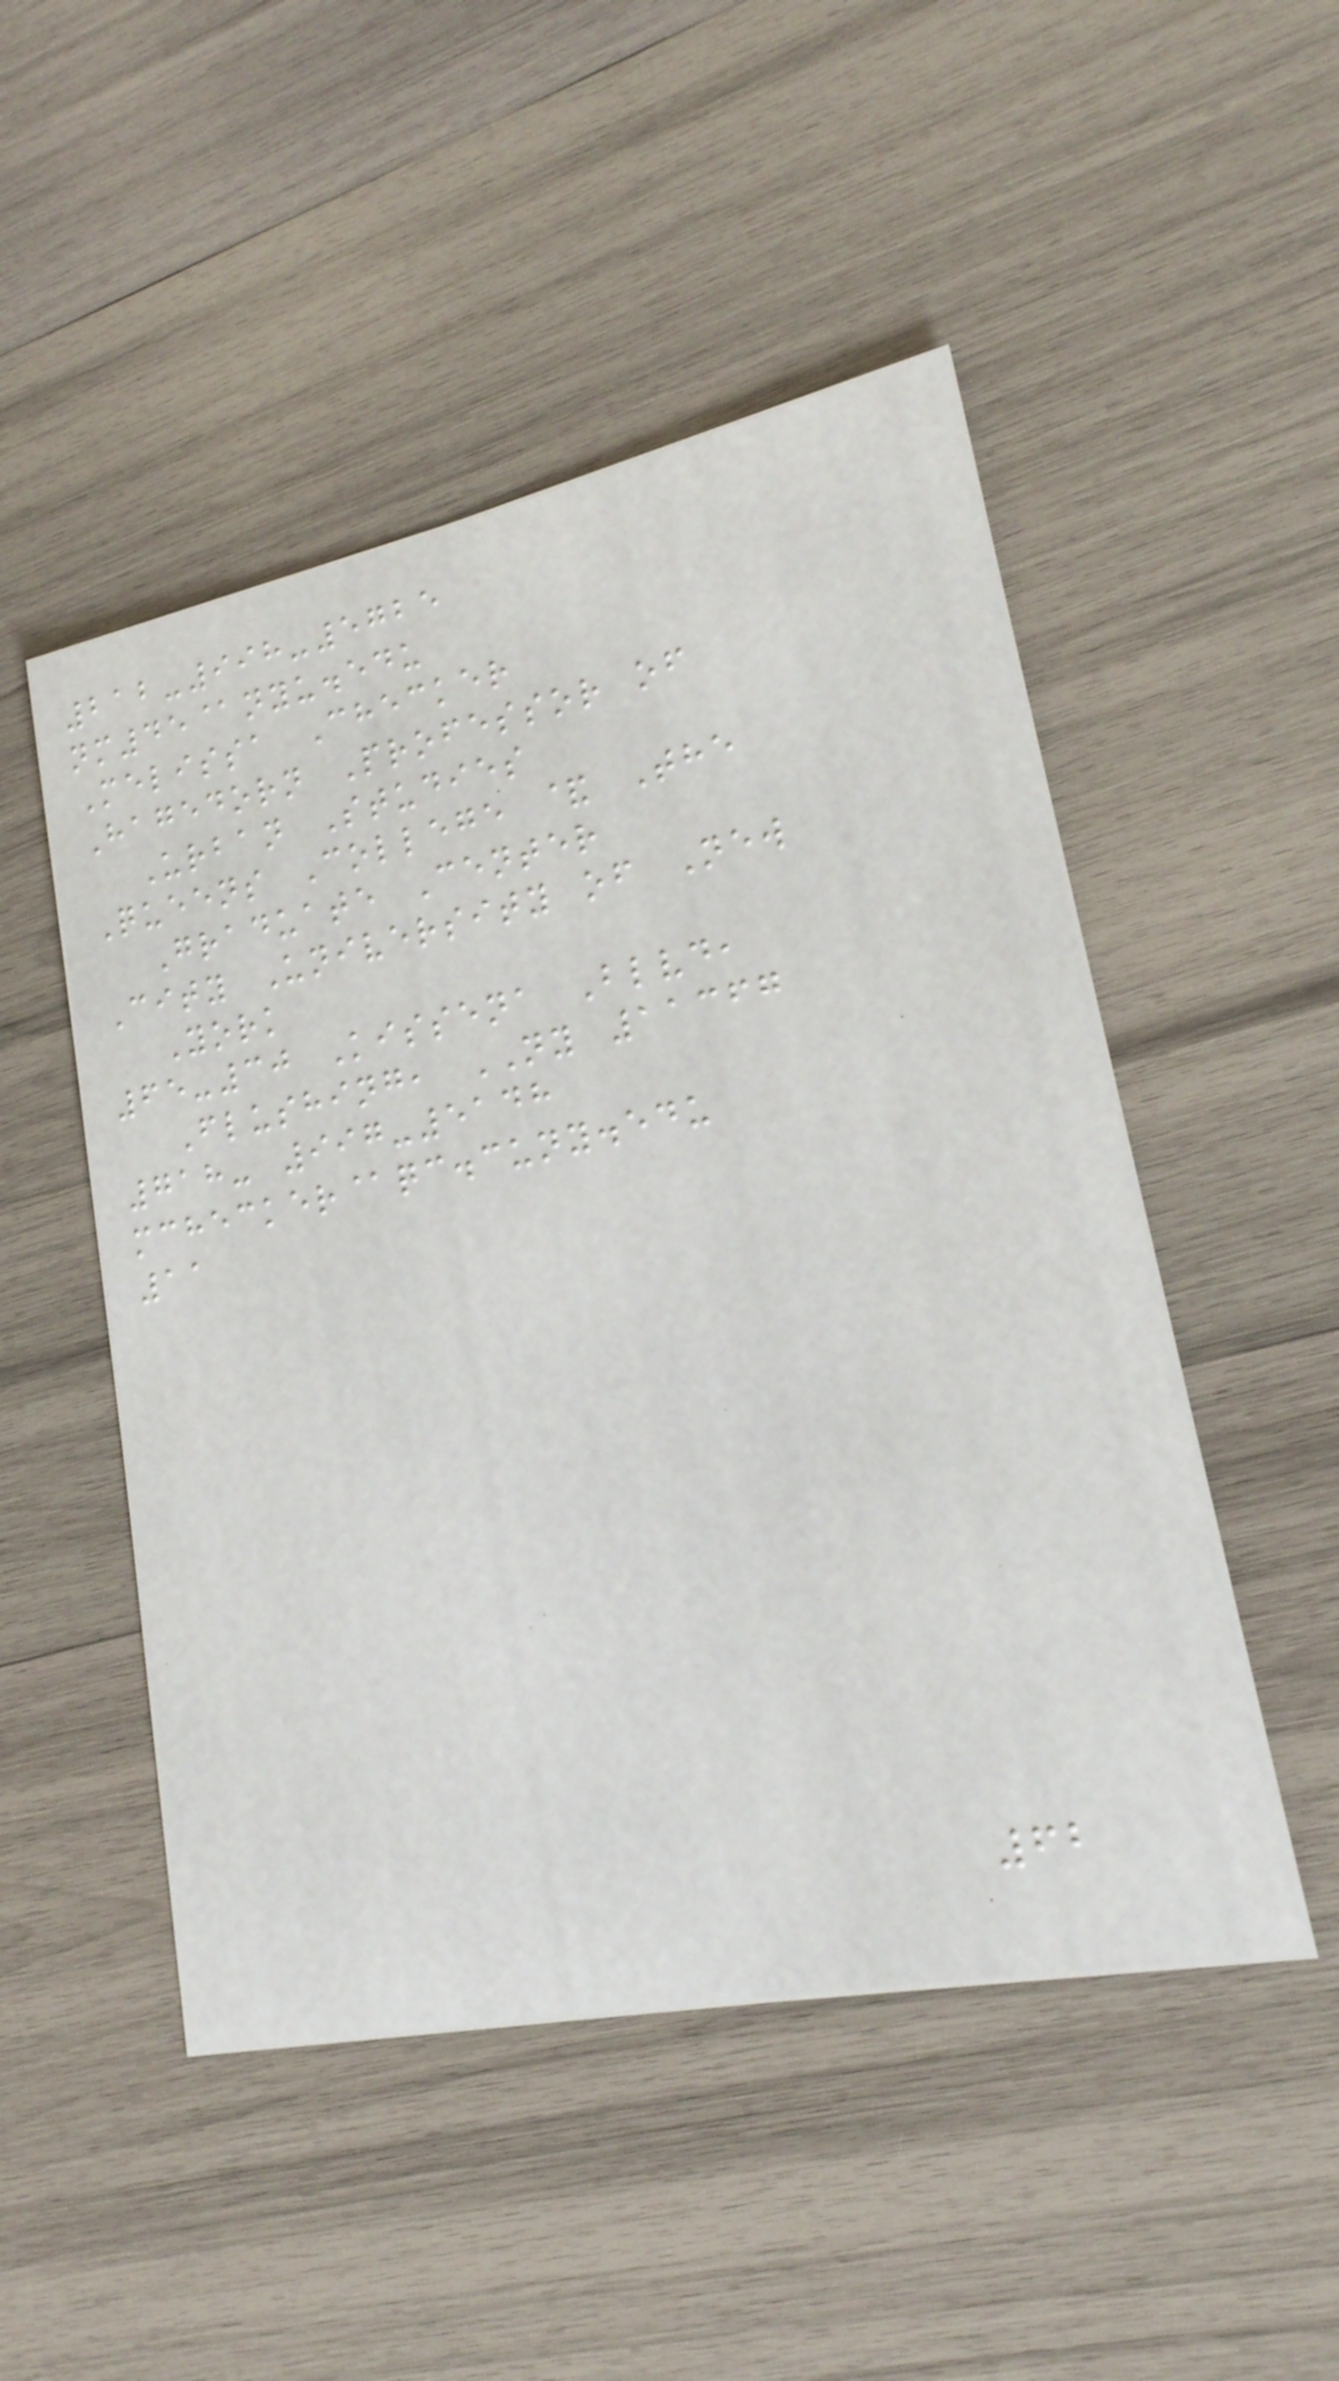212-998-5725
nm45@nyu.edu
Melissa Checker
Hagedorn Professor of
Urban Studies
Queens College & The
Graduate Center
City University of New
York
65-30 Kissena Blvd,
Flushing, NY 11367
718- 997-5148
mchecker@qc.cuny.edu
11
62
